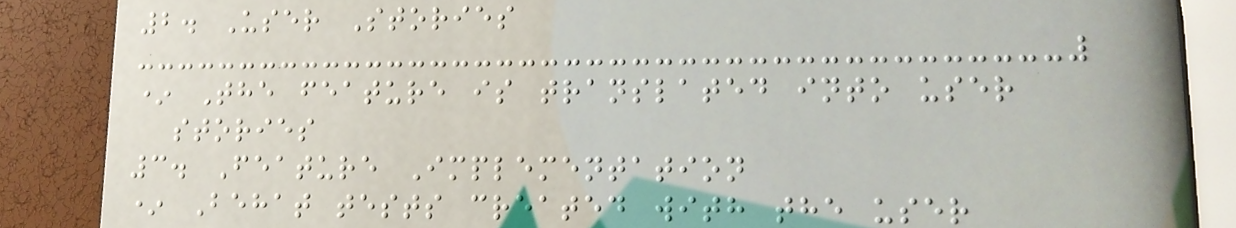2. User Stories
* The feature is translated into user
stories
3. Feature Implementation
* Behat tests created with the user
